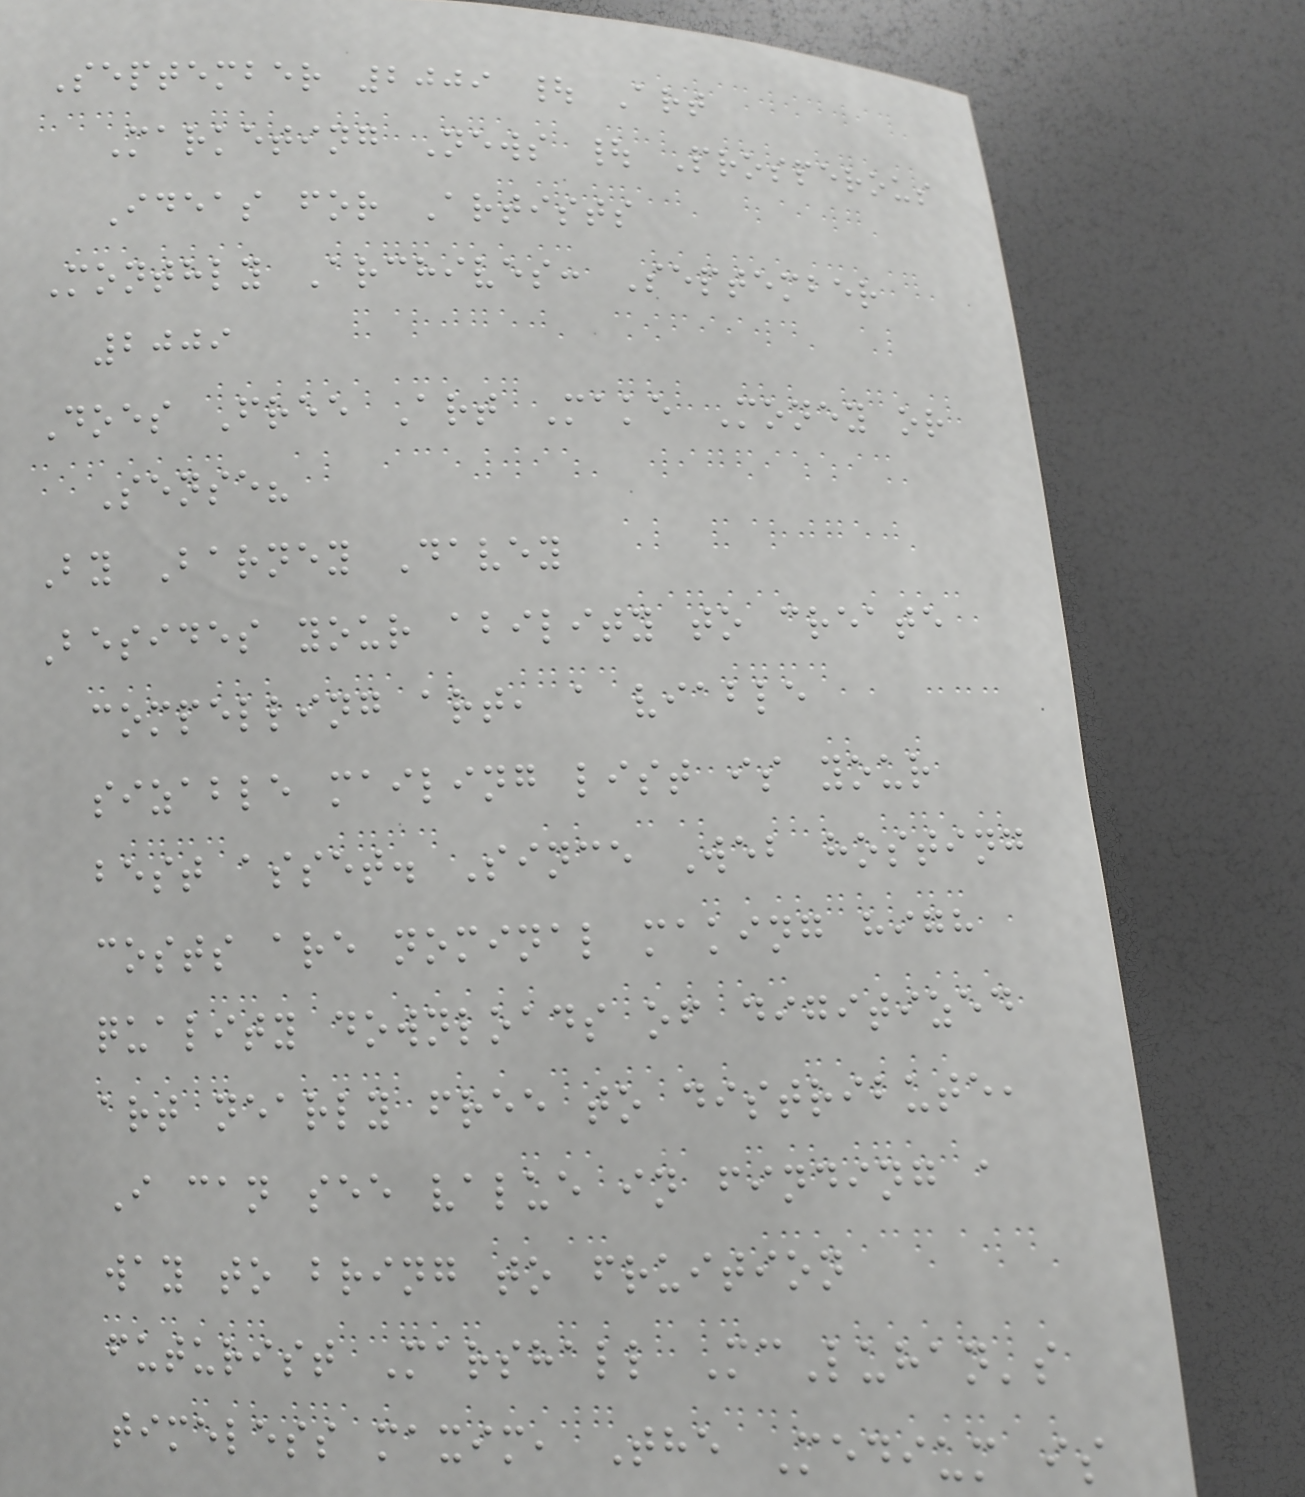September 2009 | Art
Marketing News | Prosperous
Ideas for Artists
Monthly Archives: September
2009
Does Free Art Make Money or
Sense?
By Barney Davey
Besides your ability to create
compelling art, a viable
sizable mailing list is your
best asset. Since Web hosting
costs are nominal making high
quality downloads of digitized
art nearly free to distribute,
I can see value in finding a
way to bring to fruition
futurist Marshall McLuhan's
timeless maxim, The Medium is
